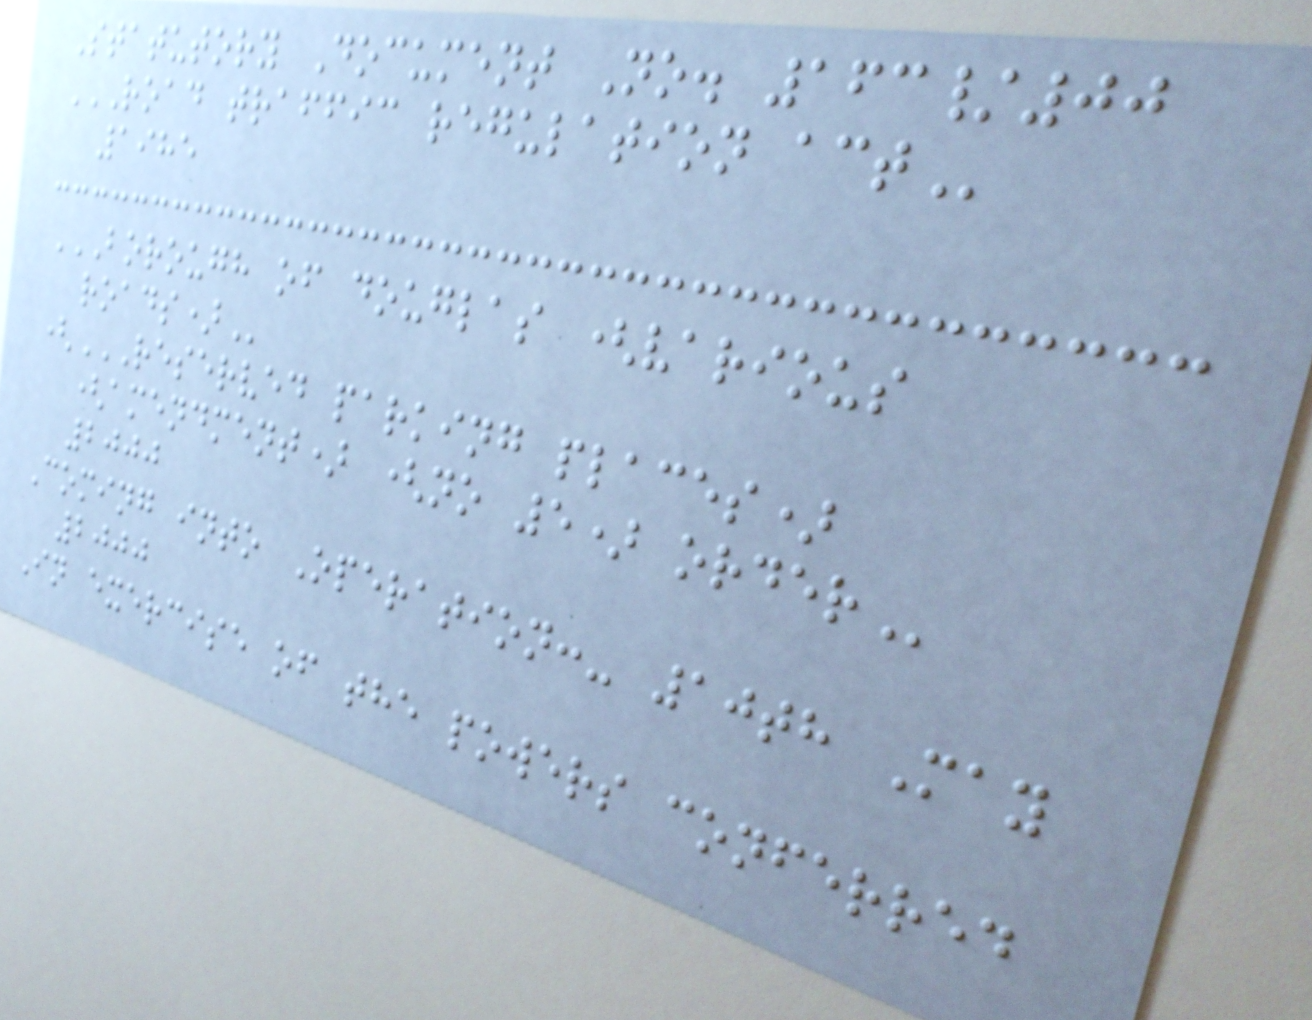Statutory Document No. 163/00
ROAD TRAFFIC REGULATION ACT
1985
BOROUGH OF DOUGLAS (VARIOUS
ROADS)
(RESERVED PARKING PLACES)
(AMENDMENT) (NO 5) ORDER
2000
Coming into Operation:- 10th May
2000
In exercise of the powers conferred
